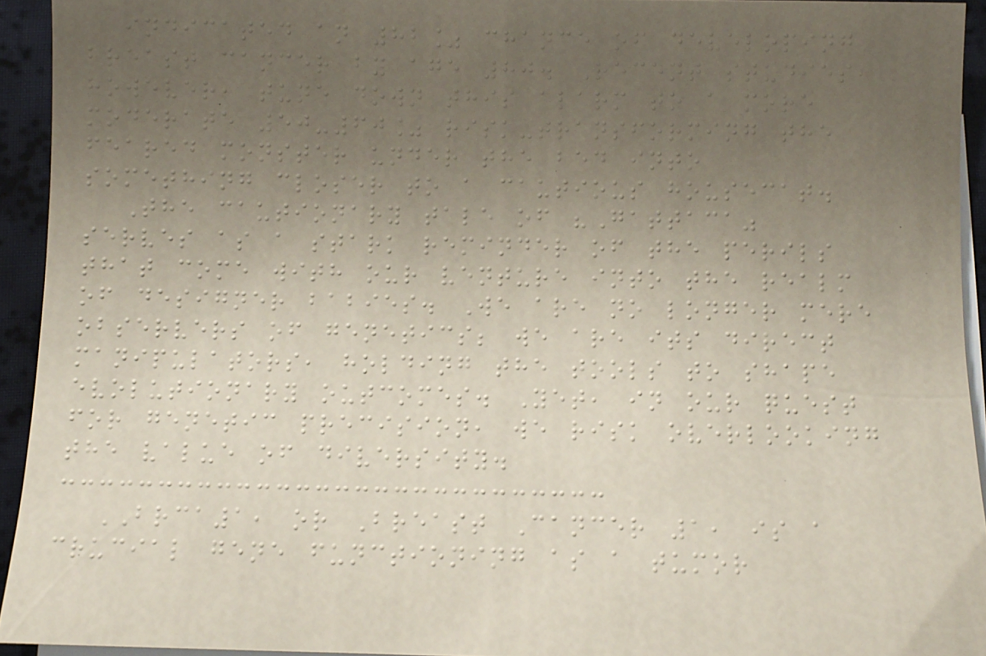indicated an 82% chance of developing
breast cancer by age 80. Recent studies,
however, tune down this alarm to a more
moderate 50-60% risk-transforming the
feared monster under the bed into
something closer to a cautious housecat.
The cautionary tale of "Gattaca"
serves as a stark reminder of the perils
that come with our venture into the realm
of designer babies. We are no longer mere
observers of genetics; we are its direct
manipulators, holding the tools to shape
evolutionary outcomes. Yet, in our quest
for genetic precision, we risk overlooking
the value of diversity.
BRCA1, or Breast Cancer 1, is a
crucial gene functioning as a tumor
